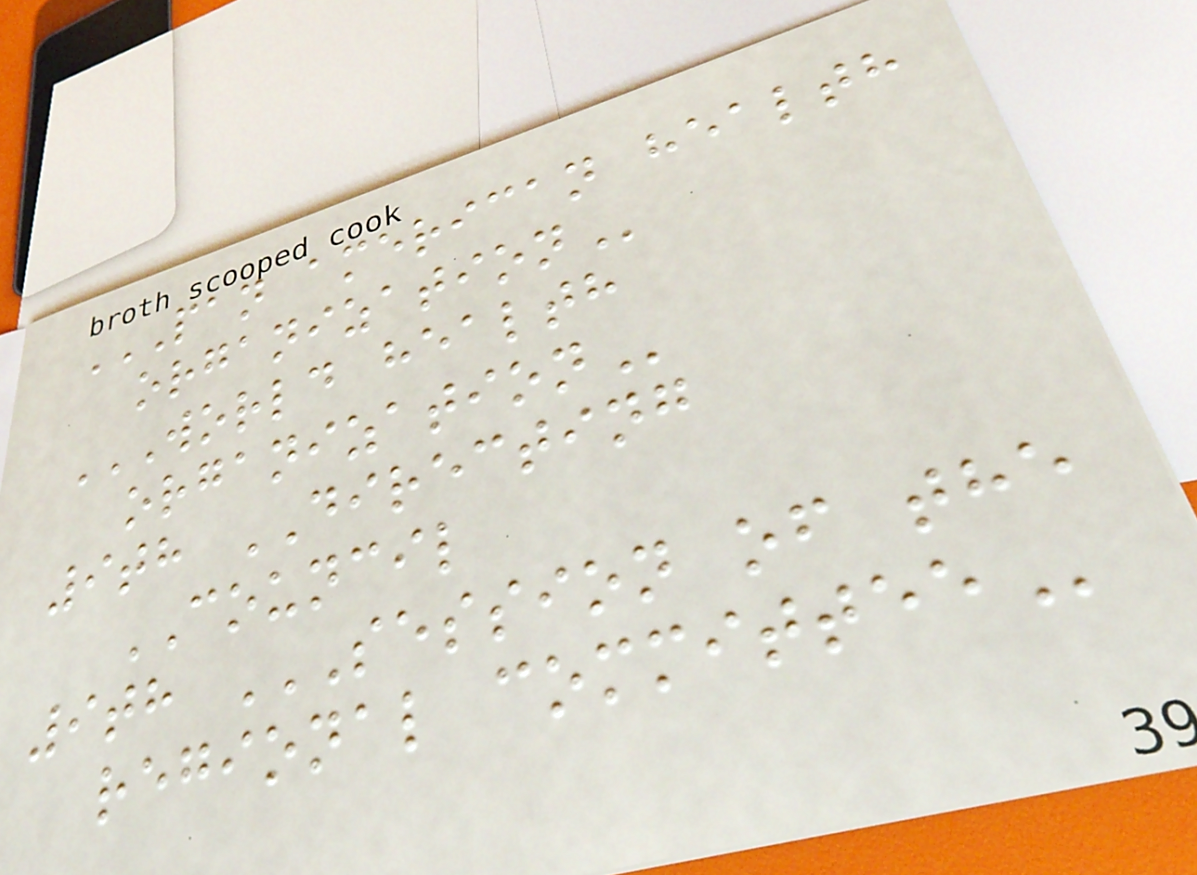PAN AMERICAN HEALTH
ORGANIZATION
WORLD HEALTH
ORGANIZATION
9th DIRECTING
COUNCIL
9th SESSION OF THE
REGIONAL COMMITTEE
